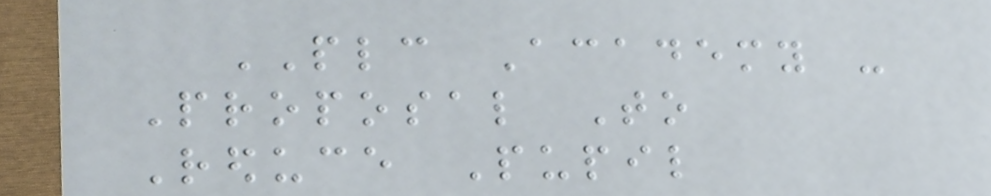PLC Academy -
Proposal To
Reduce Pupil
